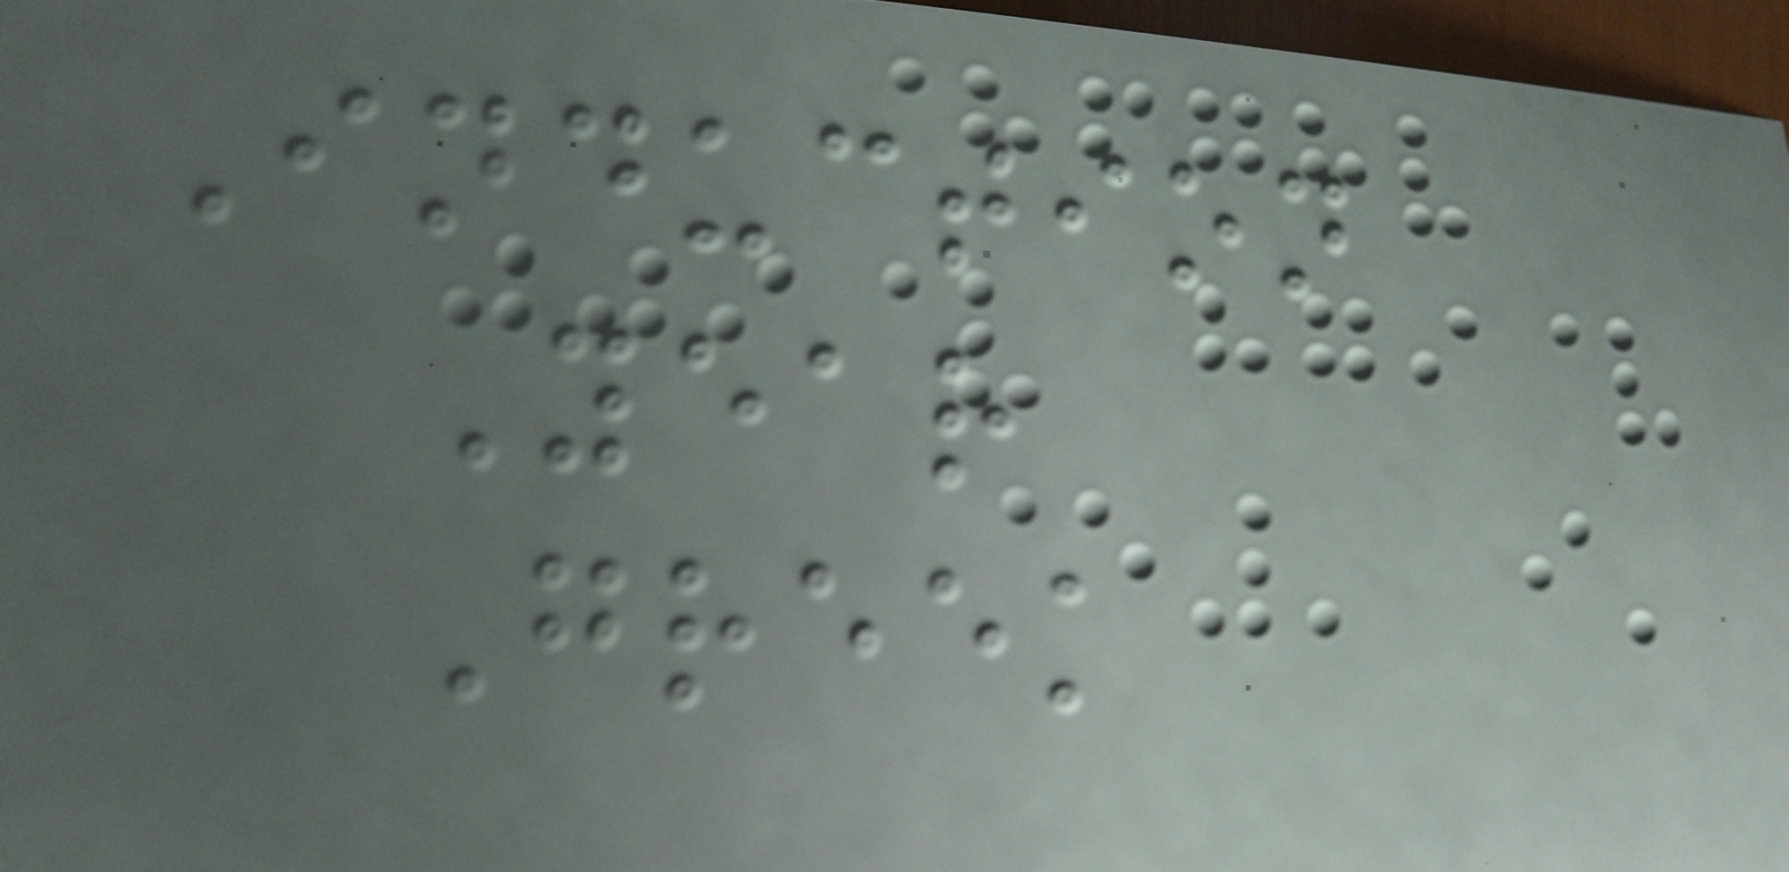Induction
Year
Greek
